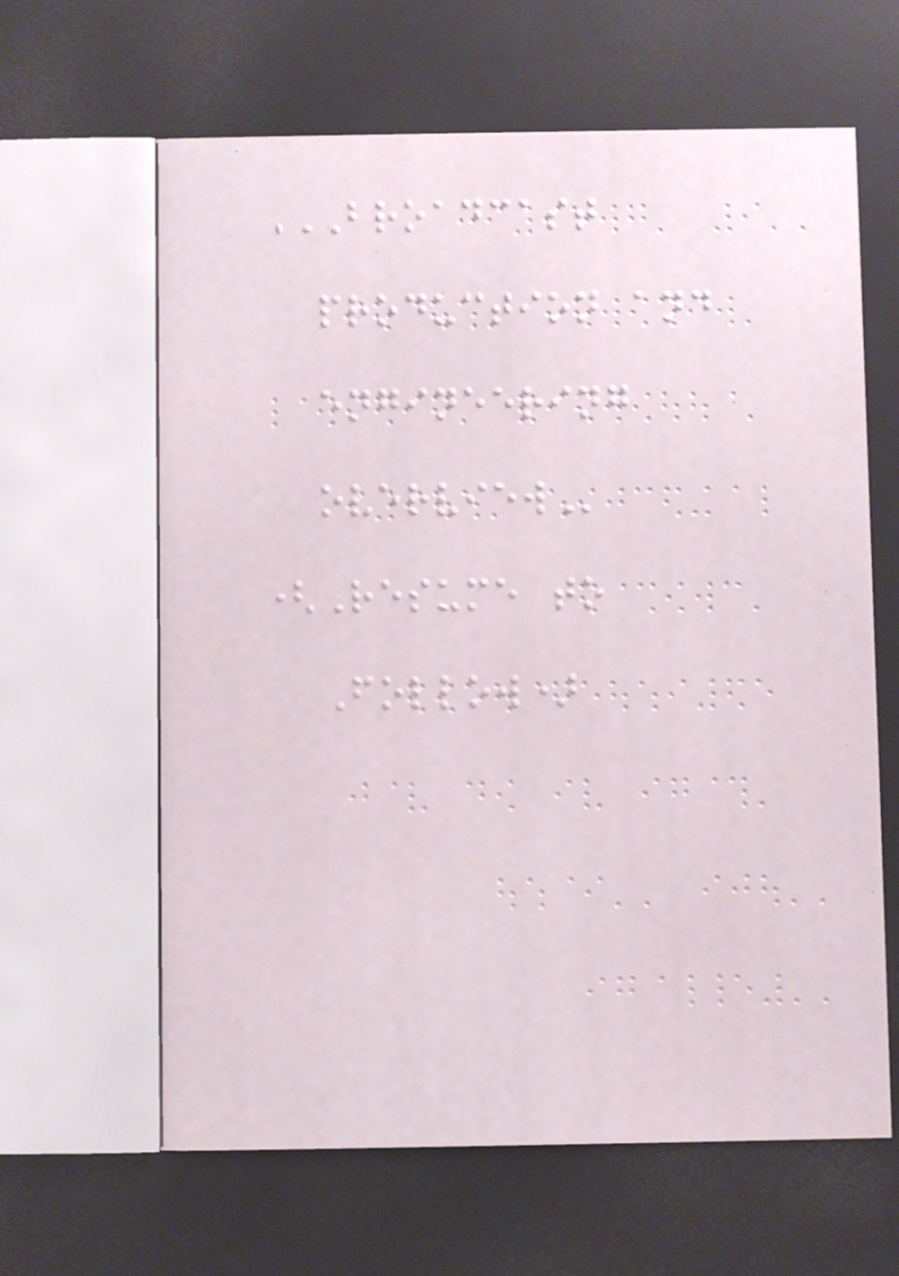BROADCAST
PRODUCTION AND
ENGINEERING
OVERVIEW
(Resume to
Follow)
